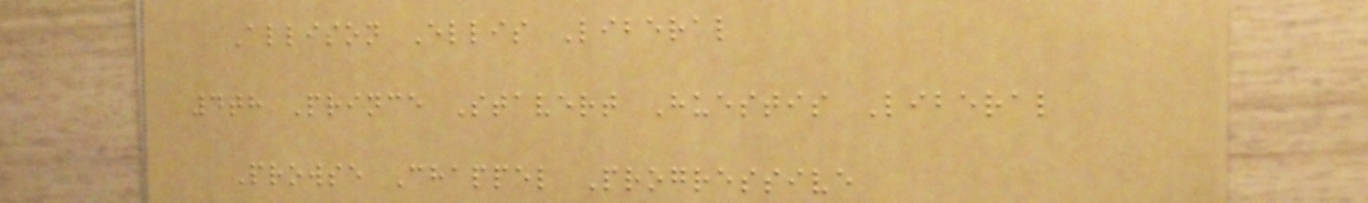Allison Ellis Liberal
4th Prince Stavert Huestis Liberal
Prowse Chappel Progressive
